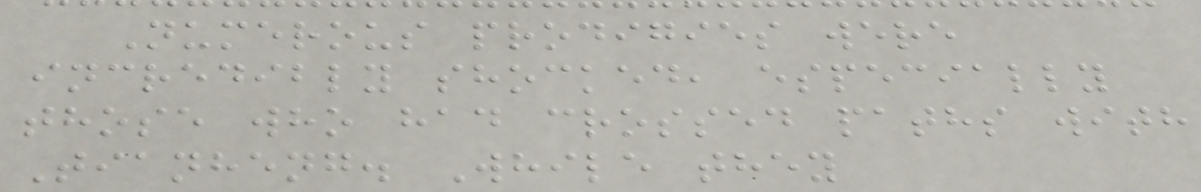Numerous prodigies were
incredibly shocked, especially
those who had crossed paths with
Tianheng. While they
